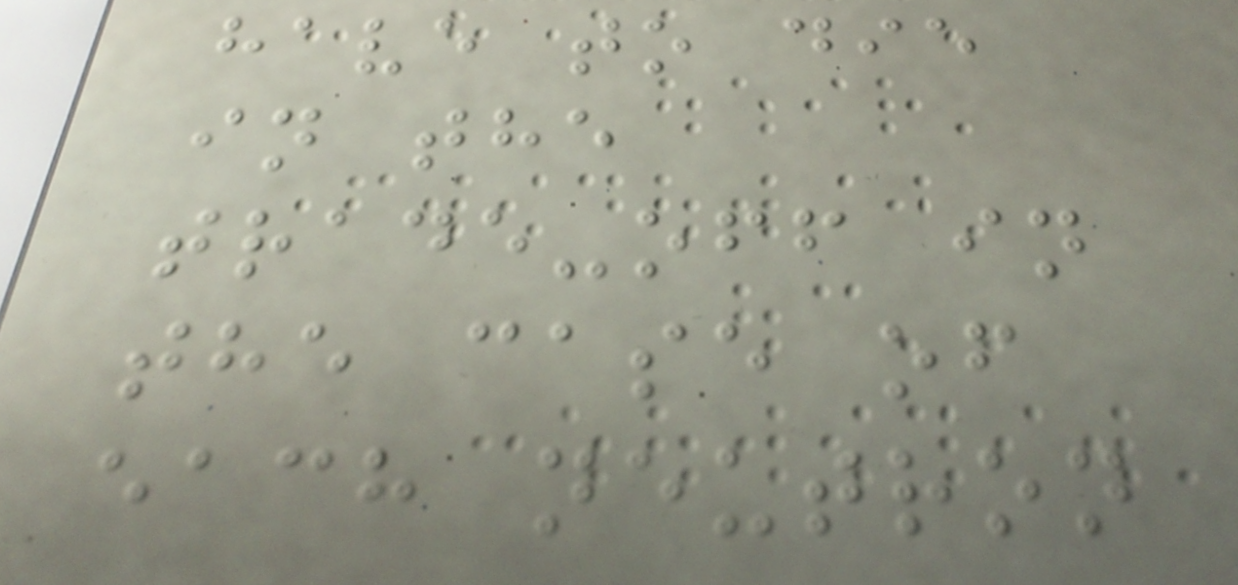have to die
in the
trade-off in
the case of
each neutron
